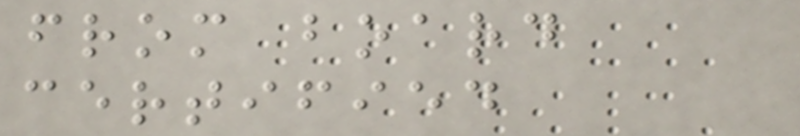from board
certified
